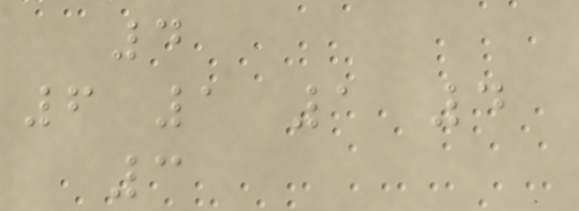4
6 1 1 4
3
